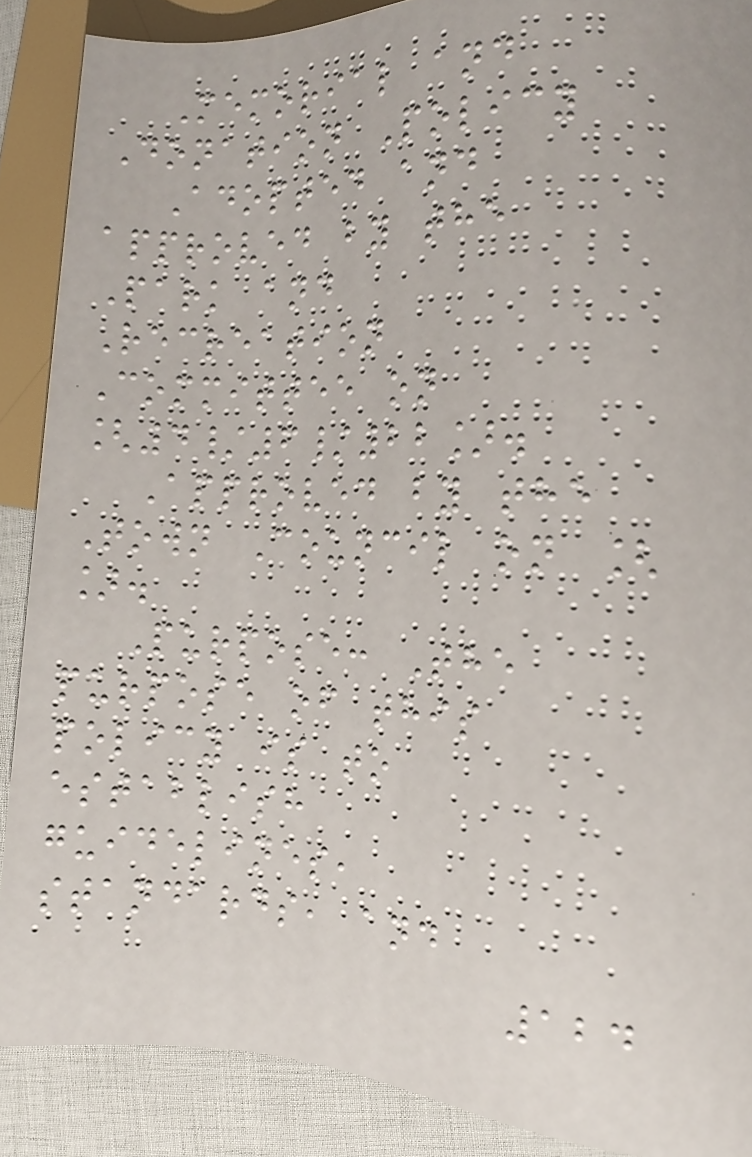Memorial and
Donation Policy
Adopted and
approved by the
Park and
Recreation
Committee on
[4/6/22].
Approved by the
Town Council on [
].
Purpose: The
purpose of this
policy is to
establish
guidelines,
standards, and
124
